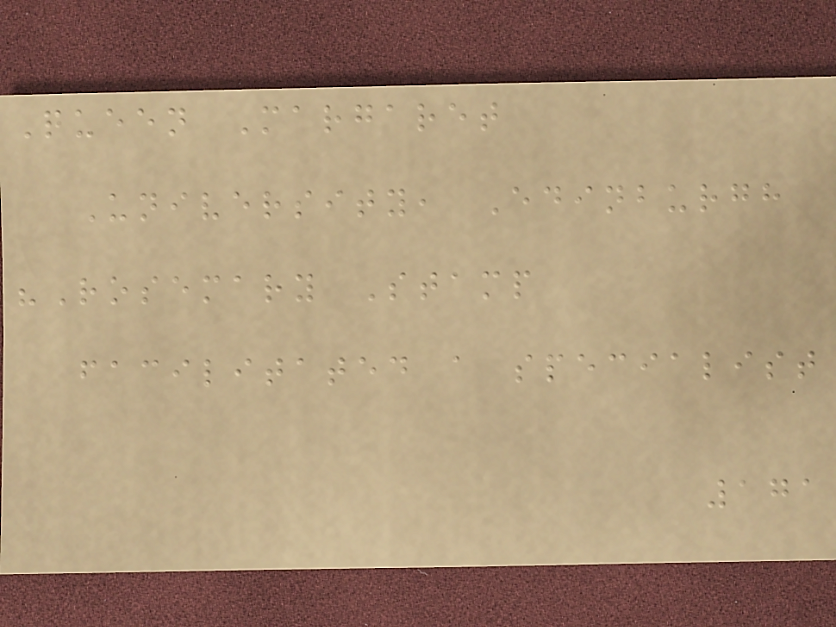Queen Margaret
University, Edinburgh
"Rosemary Stamp
facilitated a specialist
171
